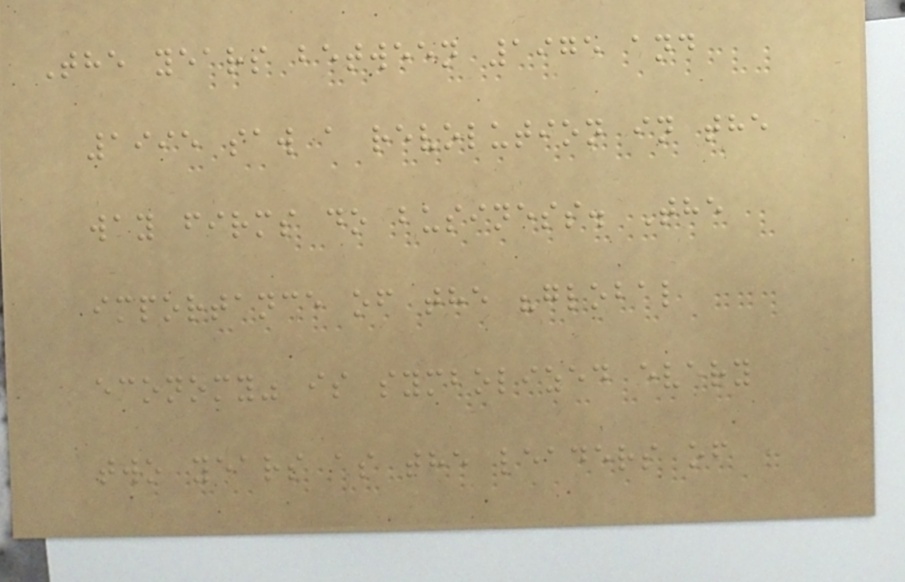The years between 1975 and
1995 saw a revolution in the
way firms do business. The
importance of the "global
economy" is symbolized every
two years as the leaders of
